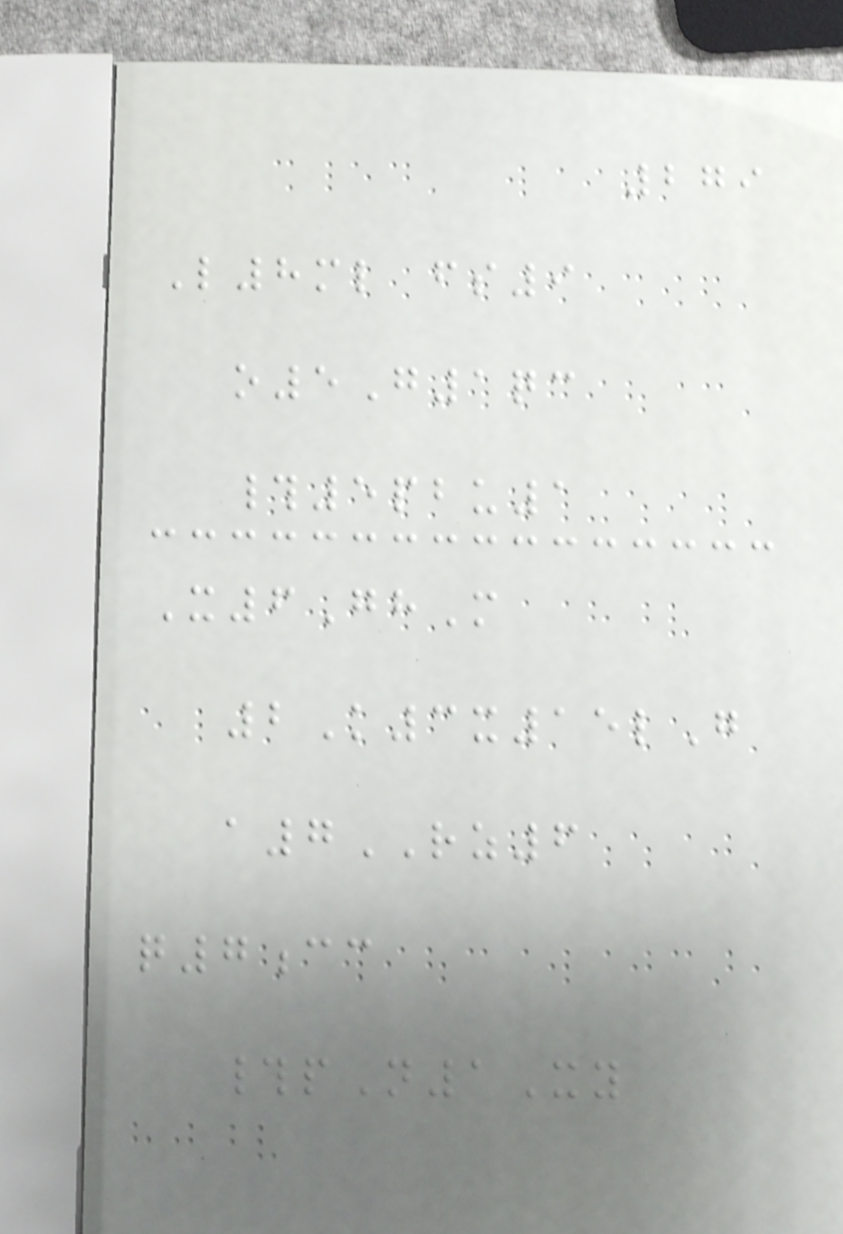279
L8ml fs9
o5G1qc
#5pbu1
X6GhM
2K3x15lG
a7RZ6
q7cc
#pN1Xy
